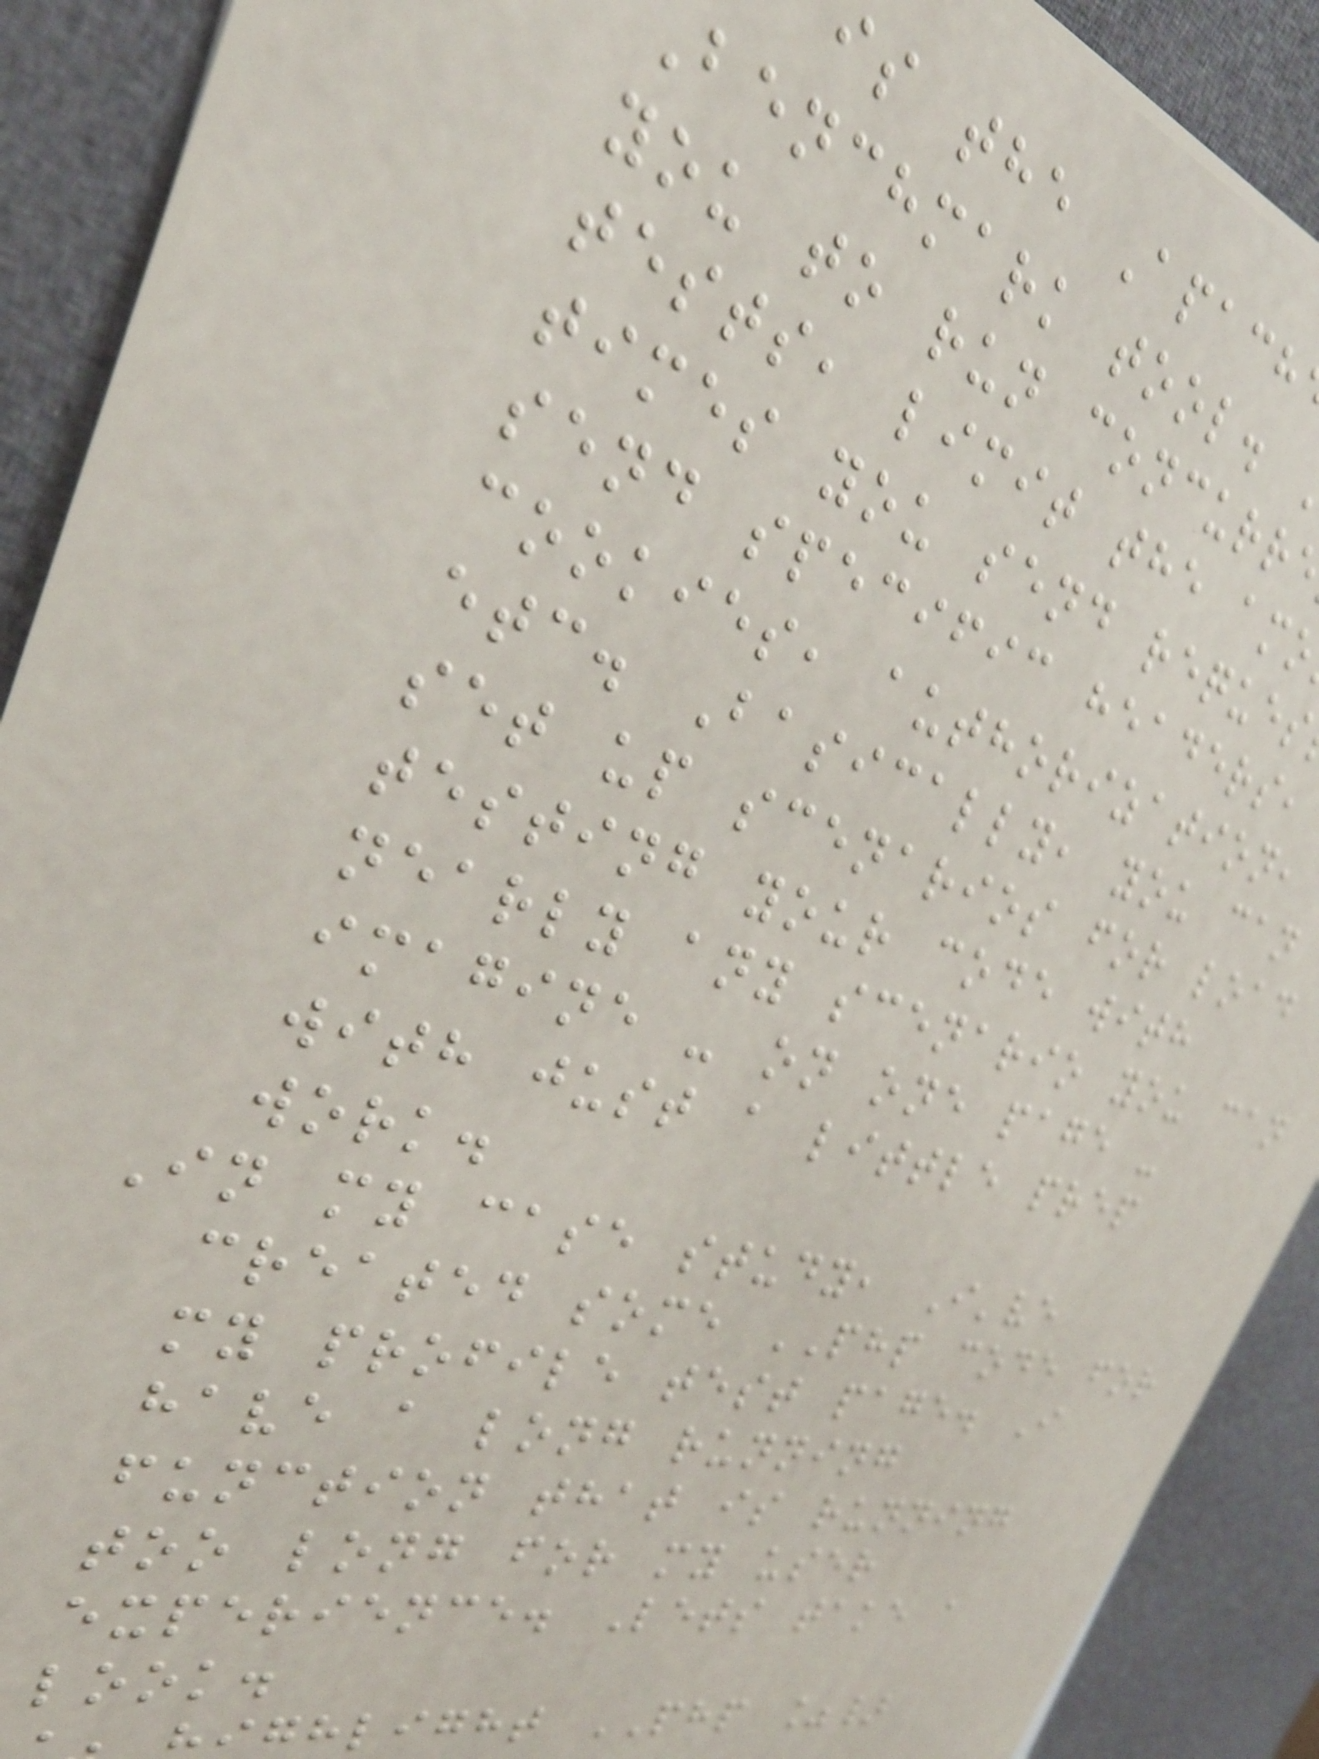is the Apach
benchmark tool.
you to run concurr
tests, limit the amo
times you send reques
send specific headers,
cookies, authorization,
etc. Basically, you can
set up scenarios for load
testing your code with
nearly any scenario you can
imagine - on one page -
with just a little prep
work.
In my case study, I've
created some PHP code for
my profile test page. I
have a long running
function that is running
too long for my user
experience. Lets take a
look.
ghlight PHP %}
